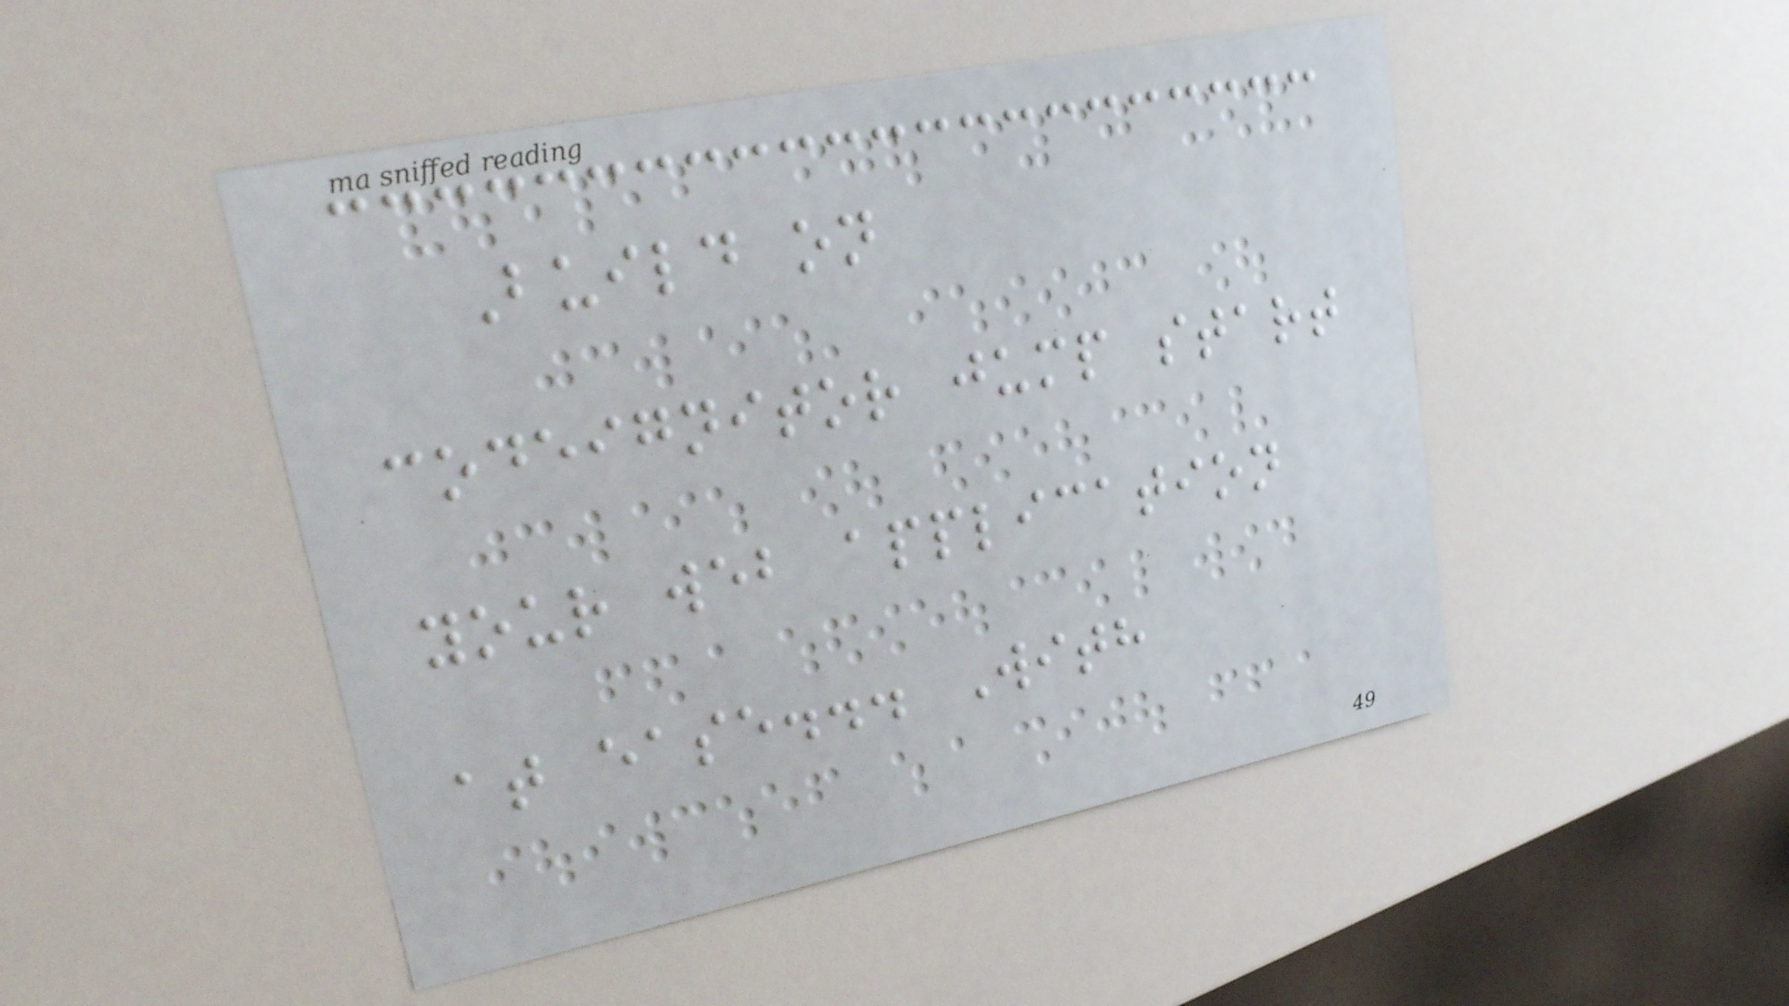Build on
codeignitor jump start
your web application
at ease... With
